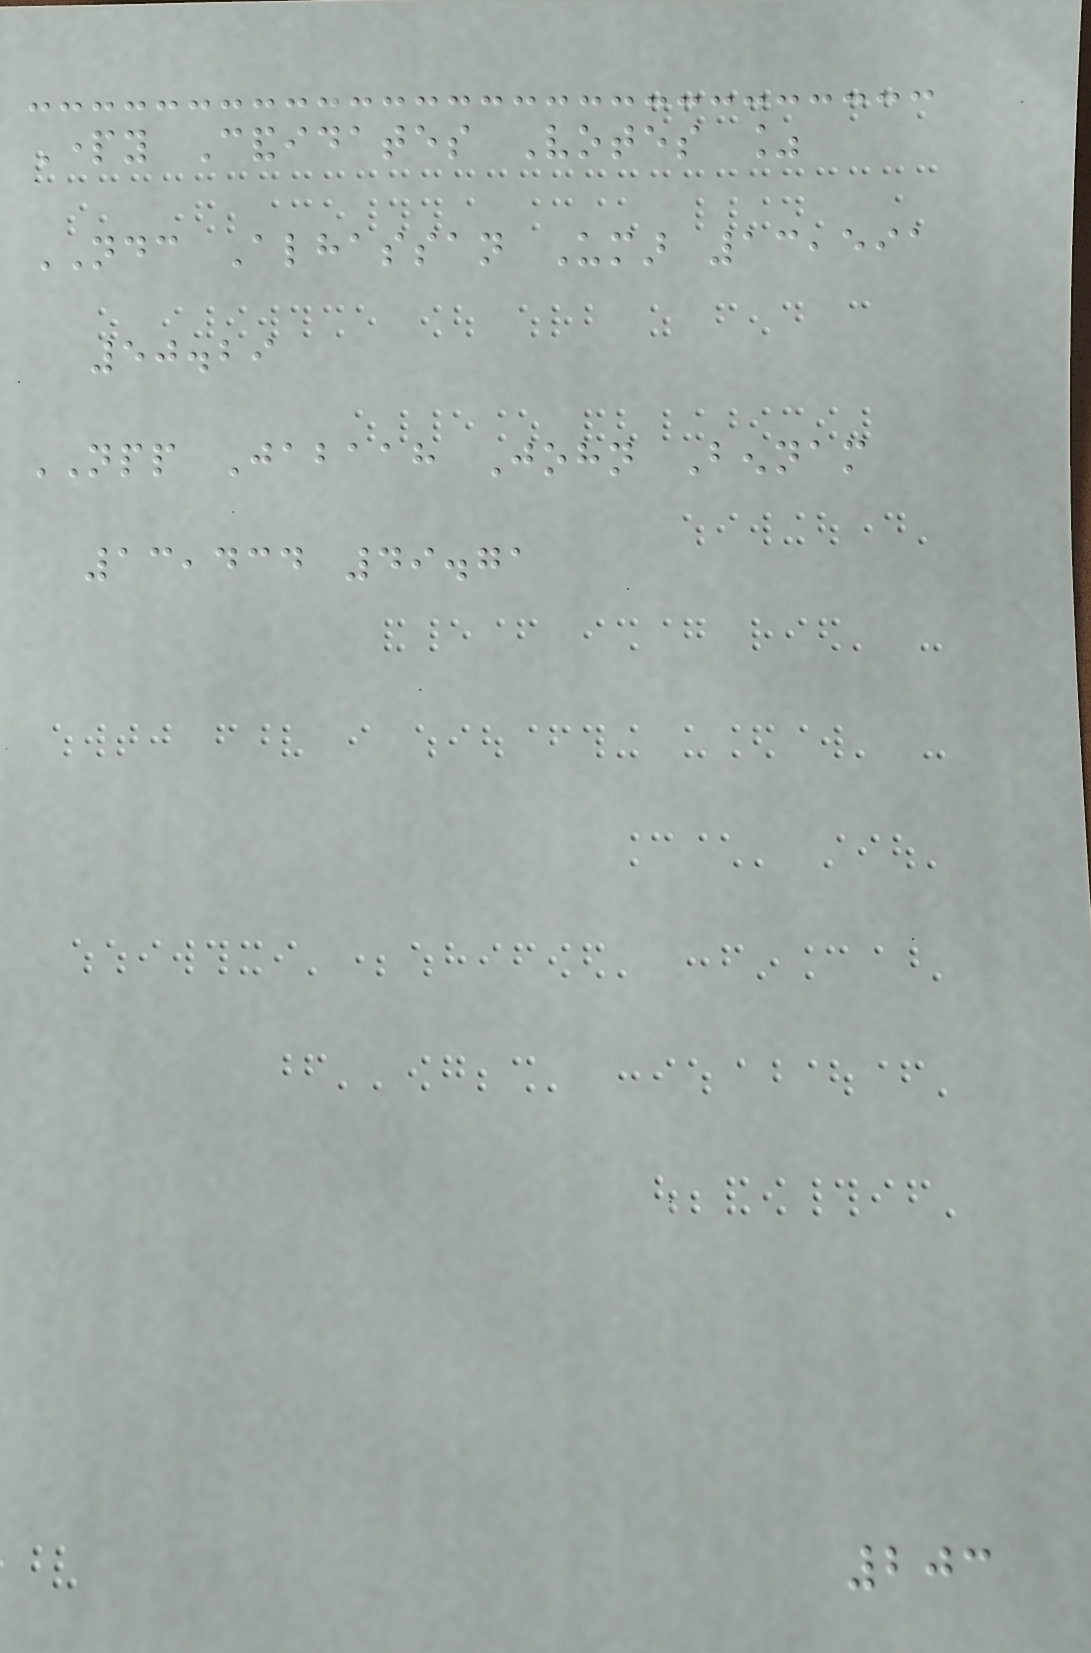Party Candidates Votes %
NDC Alhassan Umar 13,591
50.29
NPP Jabaah John Bennam
13,434 49.71
203
